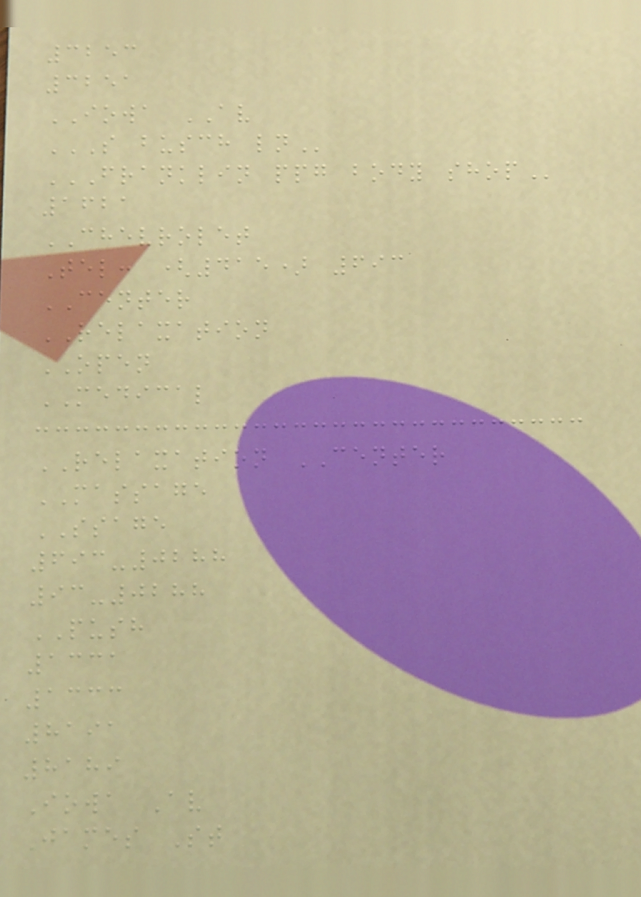3253
3251
IOWA AV
S BUSCH LN
FRANKLIN PPG BODY SHOP
1621
CHEVROLET
Tel: (415) 693
CENTER
RELAXATION
OPEN
MEDICAL
RELAXATION CENTER
MASSAGE
SSAGE
693-0288
93-0288
PUSH
1331
1333
8191
8189
Iowa Av
James St
